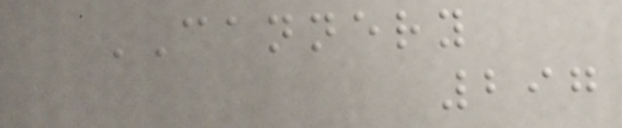CANNERY
297
